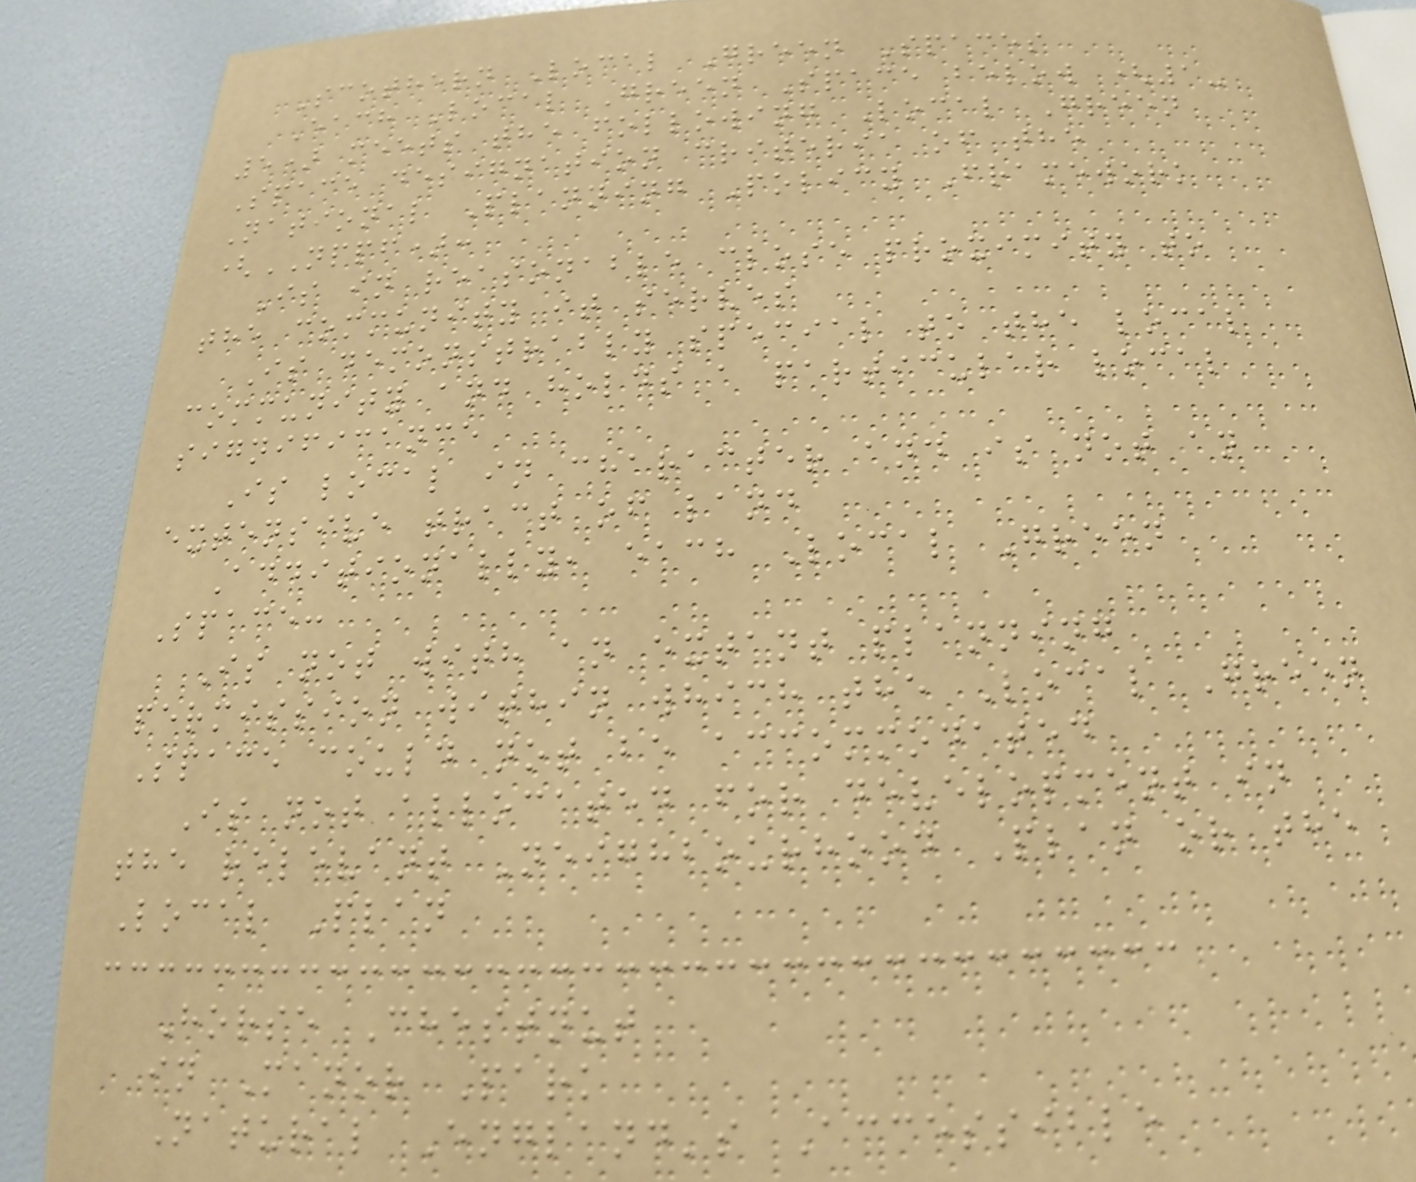Scothern Local Green Spaces
Each Local Green Space below (1-
5) meets the following Local Green
Space designation criteria of the
National Planning Policy Framework
(NPPF):
Is in reasonable close proximity to
the community it serves
Is demonstrably special to the local
community and holds a particular local
significance
Is local in character and is not an
extensive tract of land
Additionally, each Local Green
Space:
Is not with an extant planning
permission within which the Local Green
Space could not be accommodated
Is not allocated for development in
the relevant Neighbourhood Plan or the
Local Plan
Horse Chestnut
in Manor Park
Natural England's Accessible
